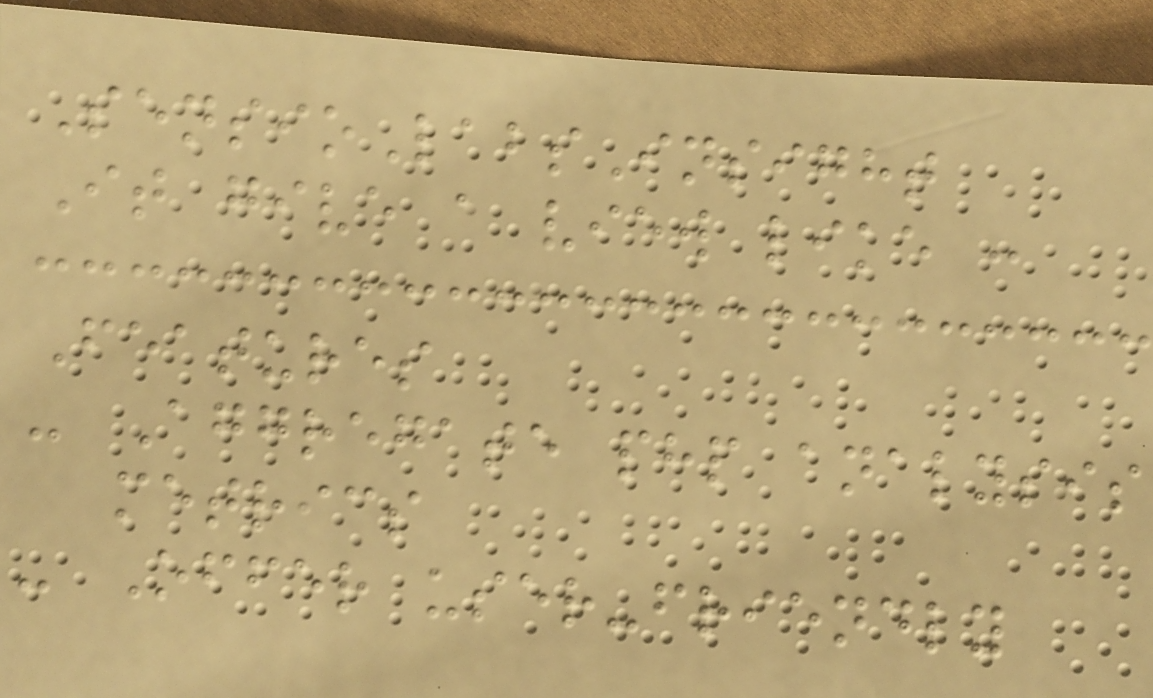SensioLabsInsight
It give a view like :
Features
- Aggregate php analysis
metrics
- Offer user-friendly
